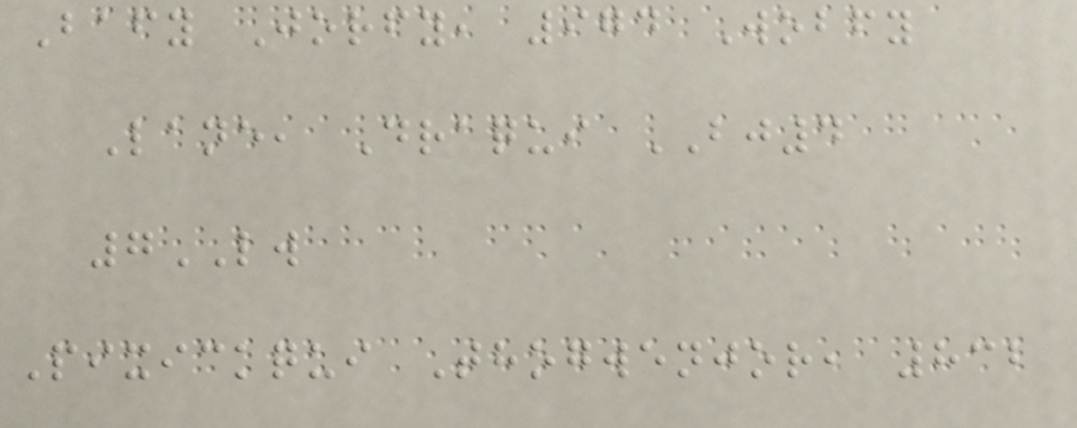Bafy Jorfy, 974 Wobfy
Lane, Draqui BJ4
7LW
Pixickqui Thogwenjor, 832
